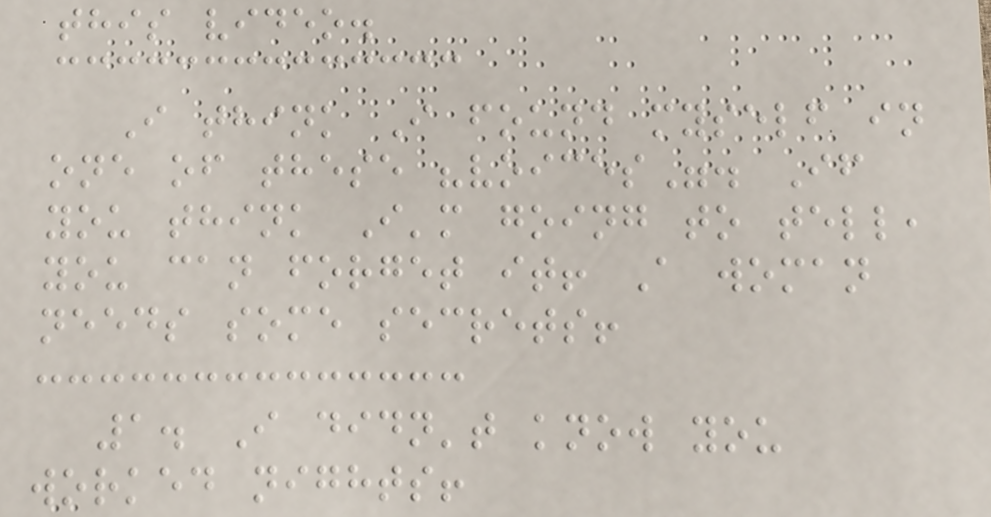this video.
I think I found myself in
one of these "voices". If
you think I'm going to tell,
you can forget it! A woman
needs some secrets!
1. I didn't know you
worked nights!
